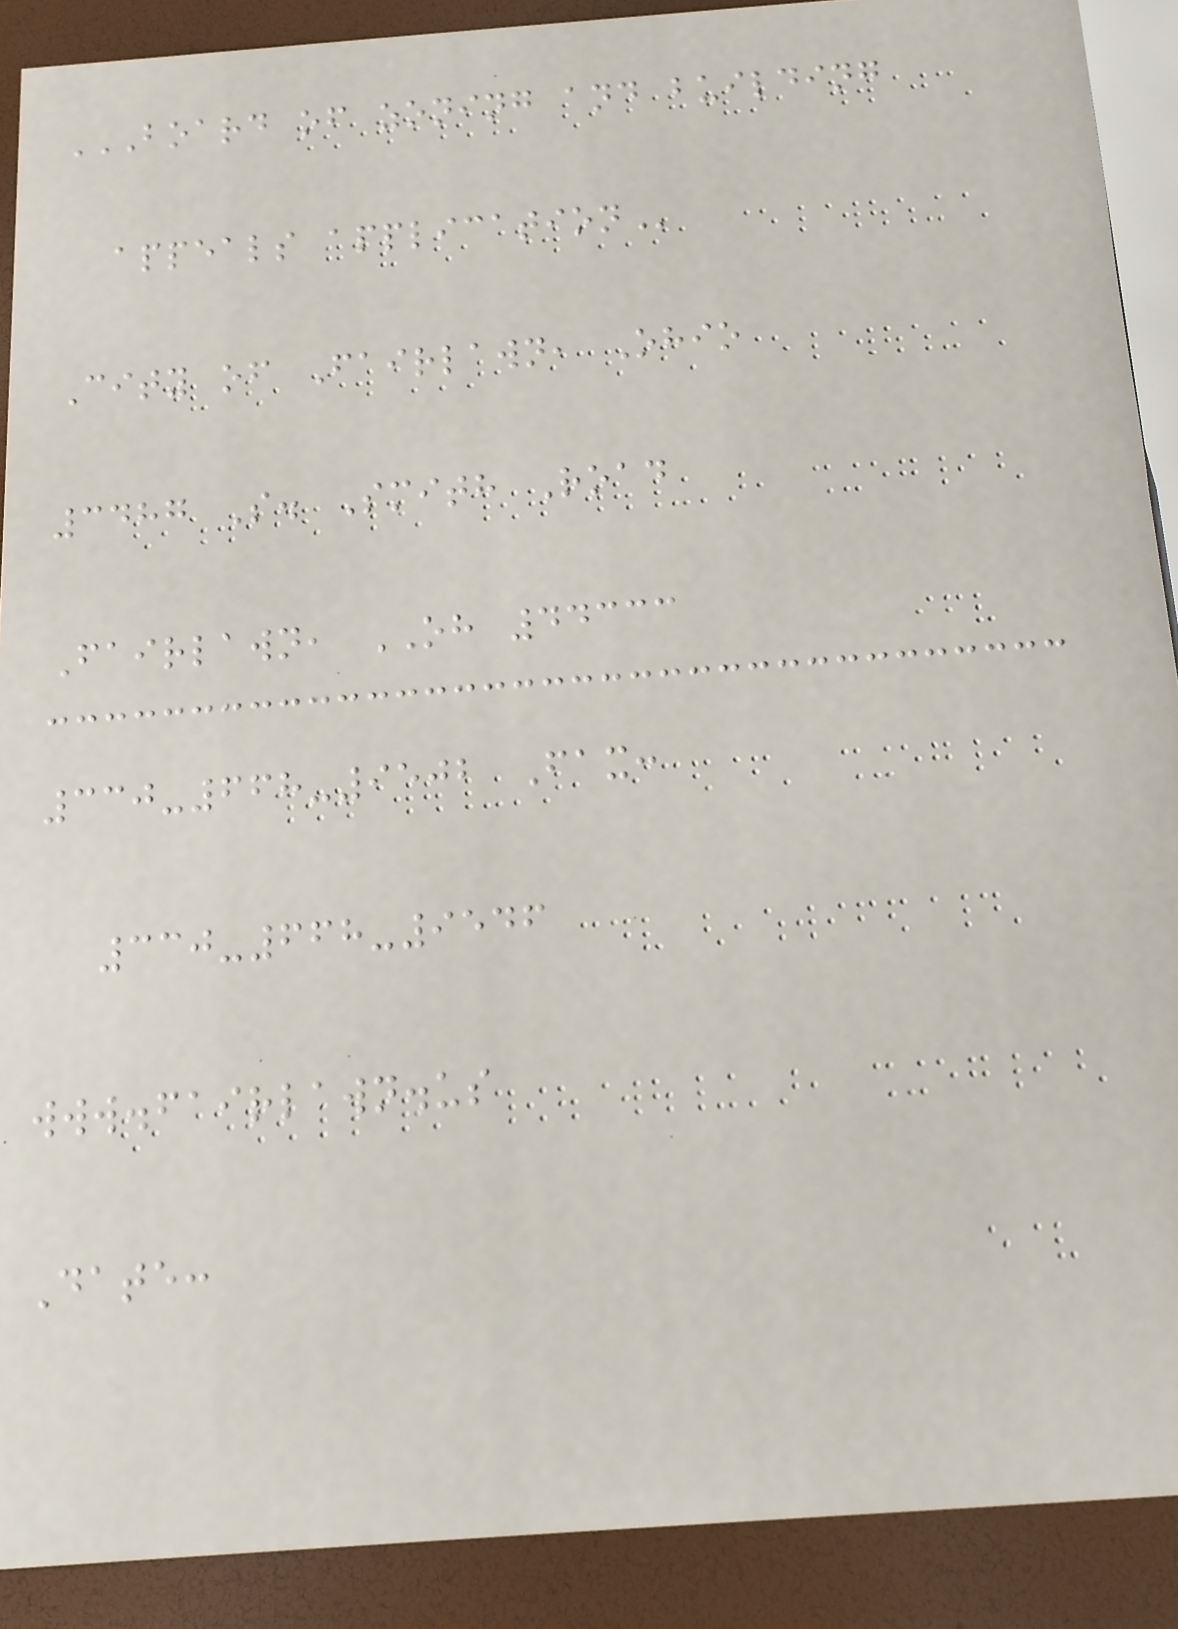BOARD OF ZONING AND BUILDING
APPEALS APPLICATION
City of Fairlawn, Ohio
3487 S. Smith Road
Fairlawn, OH 44333
330-668-9502 Fax:
330-668-9546
www.fairlawn.us
Date:
